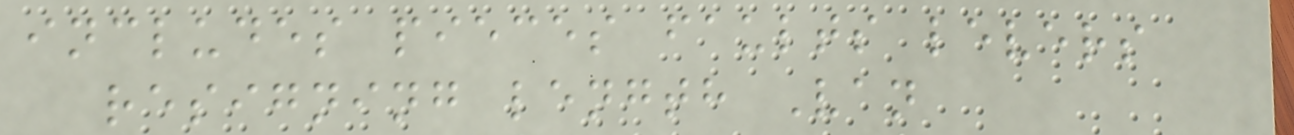includes pieces faults levers
resigning length Van
